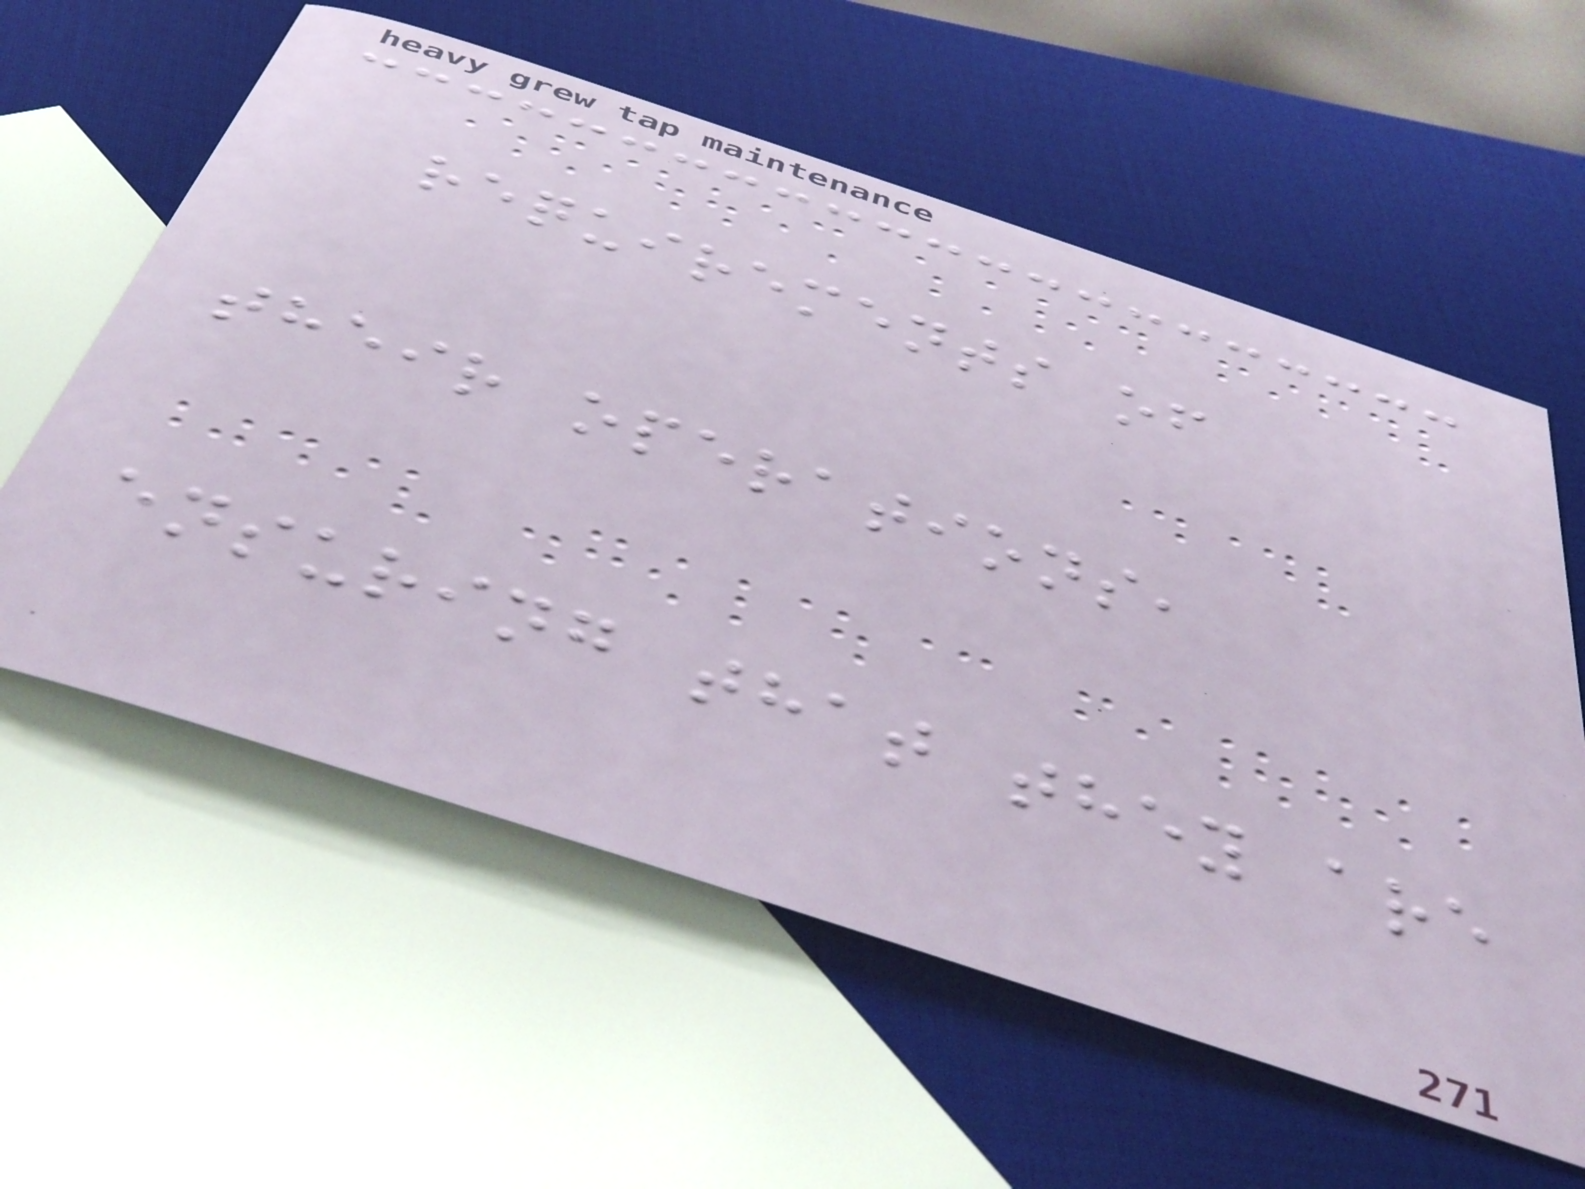requirements of
their operations,
ensuring that they are
